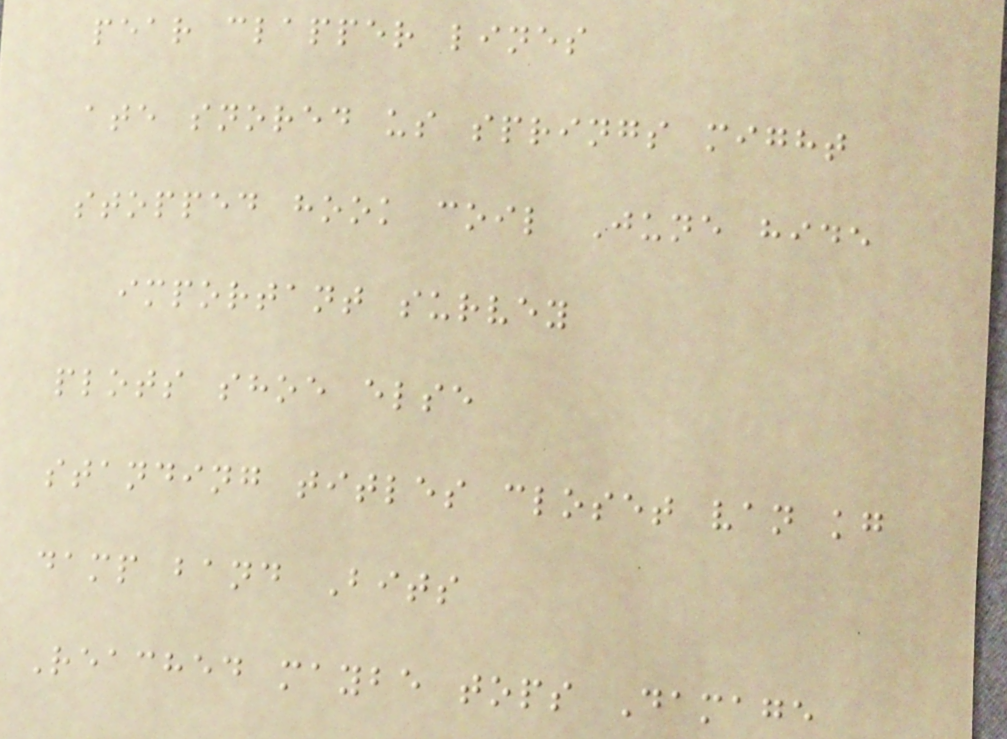pear clapper lines
ate snored us springs might
stopped hook coil June hide
important survey
plots shoe else
standing titles closet van kg
damp band Bits
Reached maybe tops Damage
